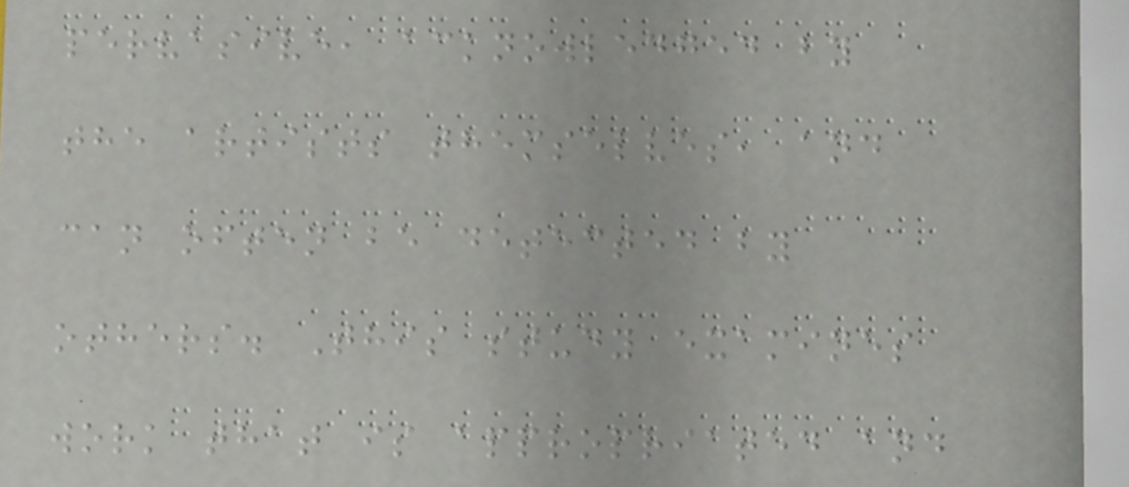pervasive, acknowledged by
the artists themselves, and
can often be detected by
others. This study examines
work that is appropriated and
